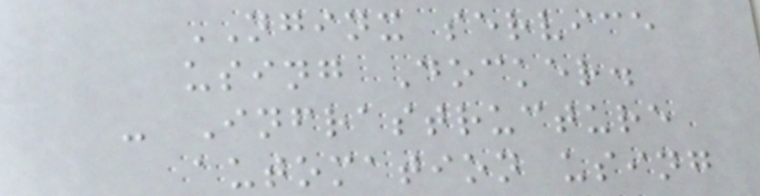NGINX service
using Docker.
- Infrastructure
automation using
